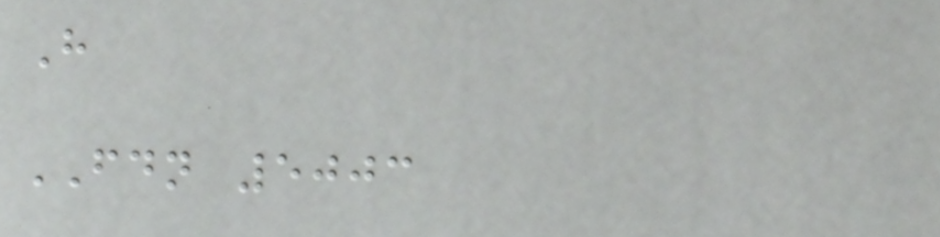H
FDN 5003
